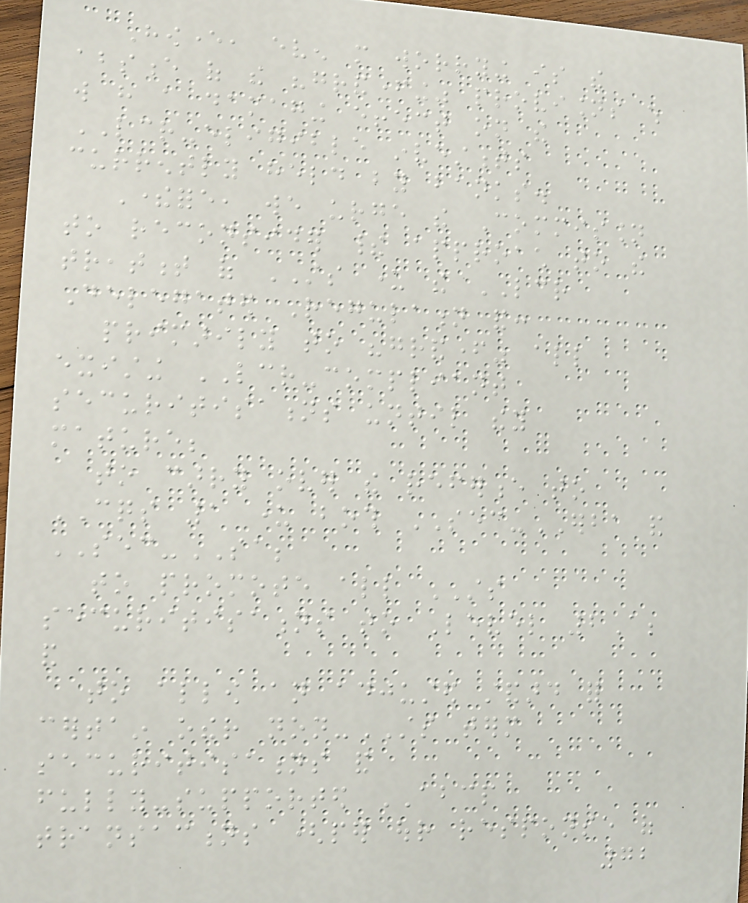However, even more worrying is the
absence of the "grandfathering" provisions which
will have a damaging effect on the
LCR-eligible investments
currently held by banks.
Therefore, we urge the Commission
to reconsider their approach to the
treatment of STS under the LCR
Delegated Regulation and:
primarily to "grandfather" all
existing LCR-compliant
securitisations until they
mature;
to carry over the reference to
CQS 1 under both SEC-ERBA and
SEC-SA;
to promote all STS
securitisations to Level 2A;
and
to allow an adjusted standard for
certain other non-STS term
securitisations and
fully-supported ABCP
transactions (per our response of
72
